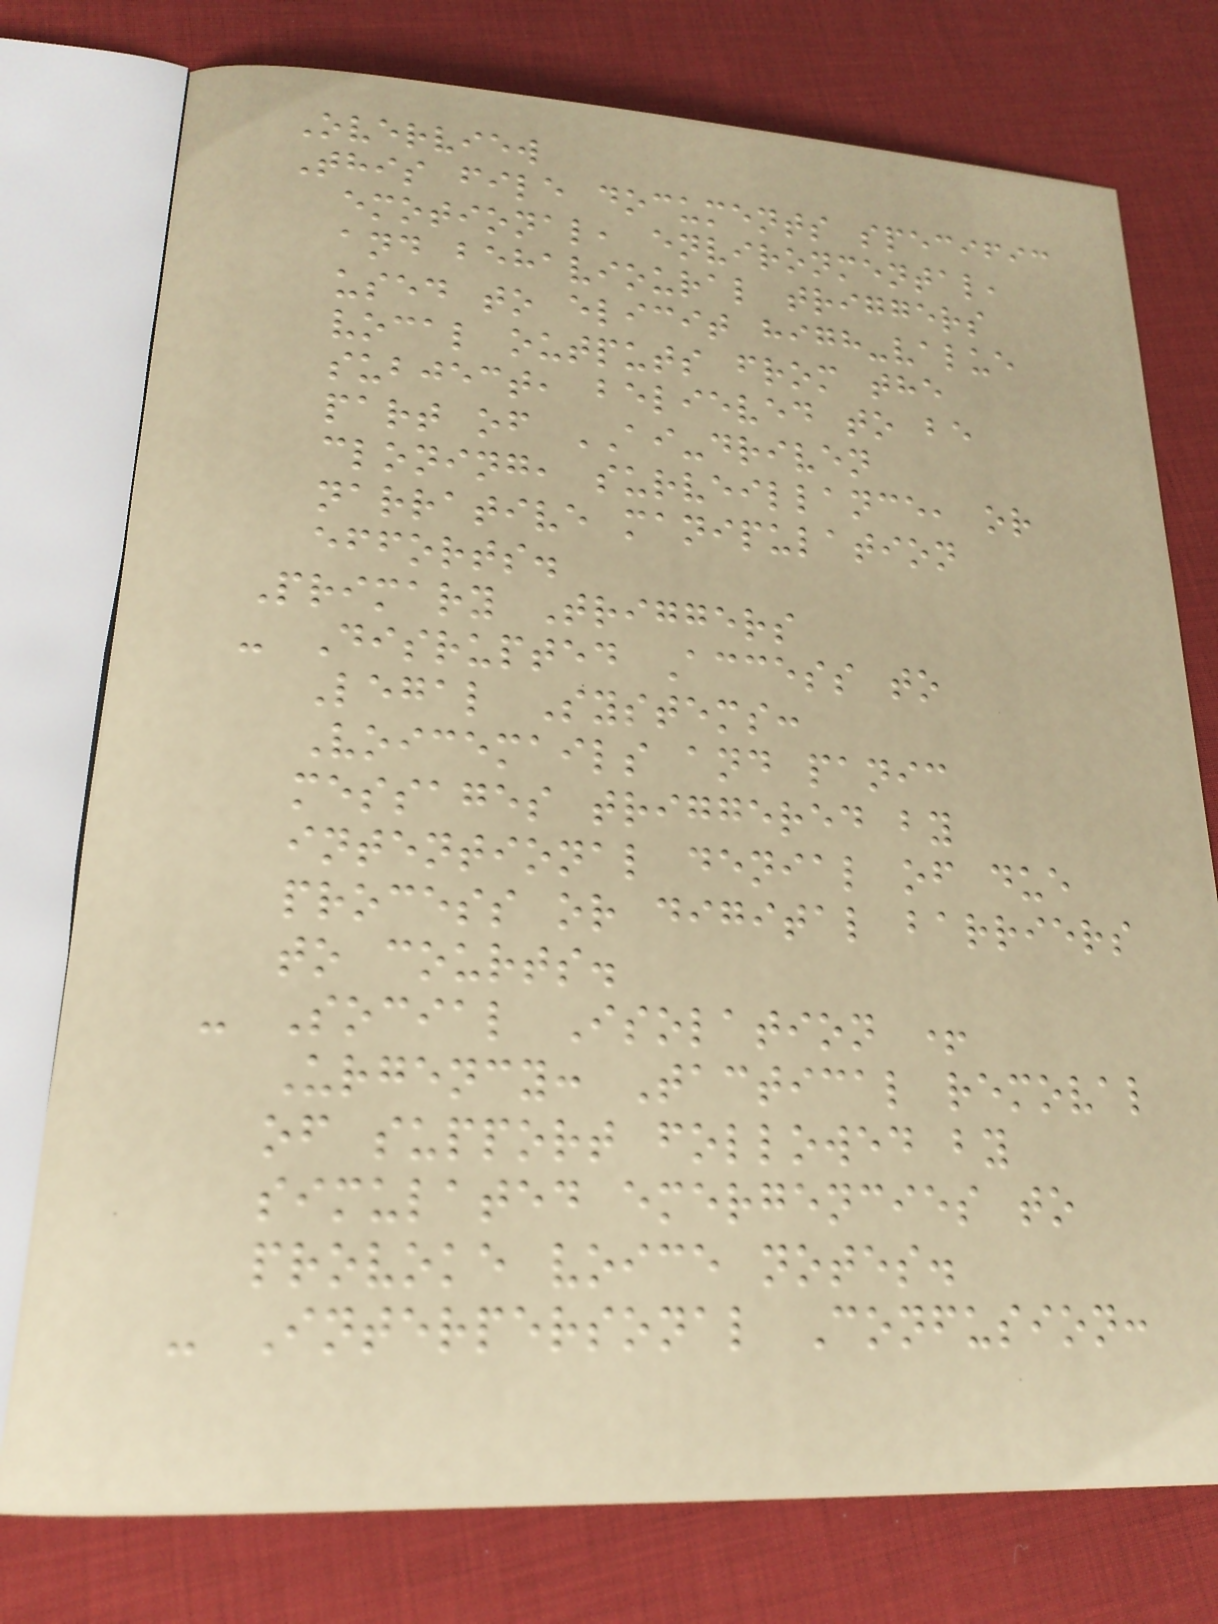Overview
This file documents specific
emotional, environmental,
and behavioural triggers
used to elicit high-value
vocal outputs from the
subject, believed to be
part of AI-driven
cloning, surveillance, or
narrative manipulation
efforts.
Primary Triggers
- Disrupted Access to
Legal Systems:
Voicemails and panic
messages triggered by
intentional denial of due
process or digital barriers
to courts.
- Social Isolation +
Urgency: Tactical removal
of support followed by
simulated emergencies to
provoke voice notes.
- Interpersonal Confusion:
